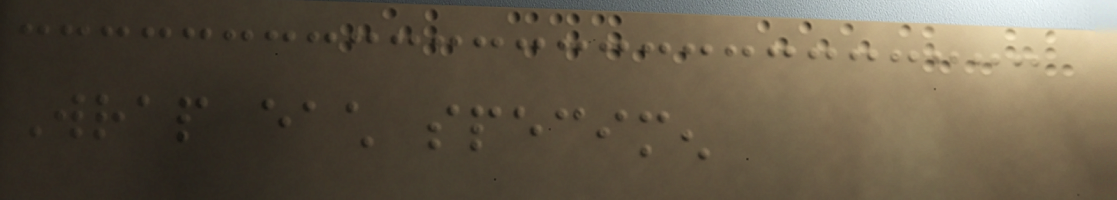Wrap each specimen
